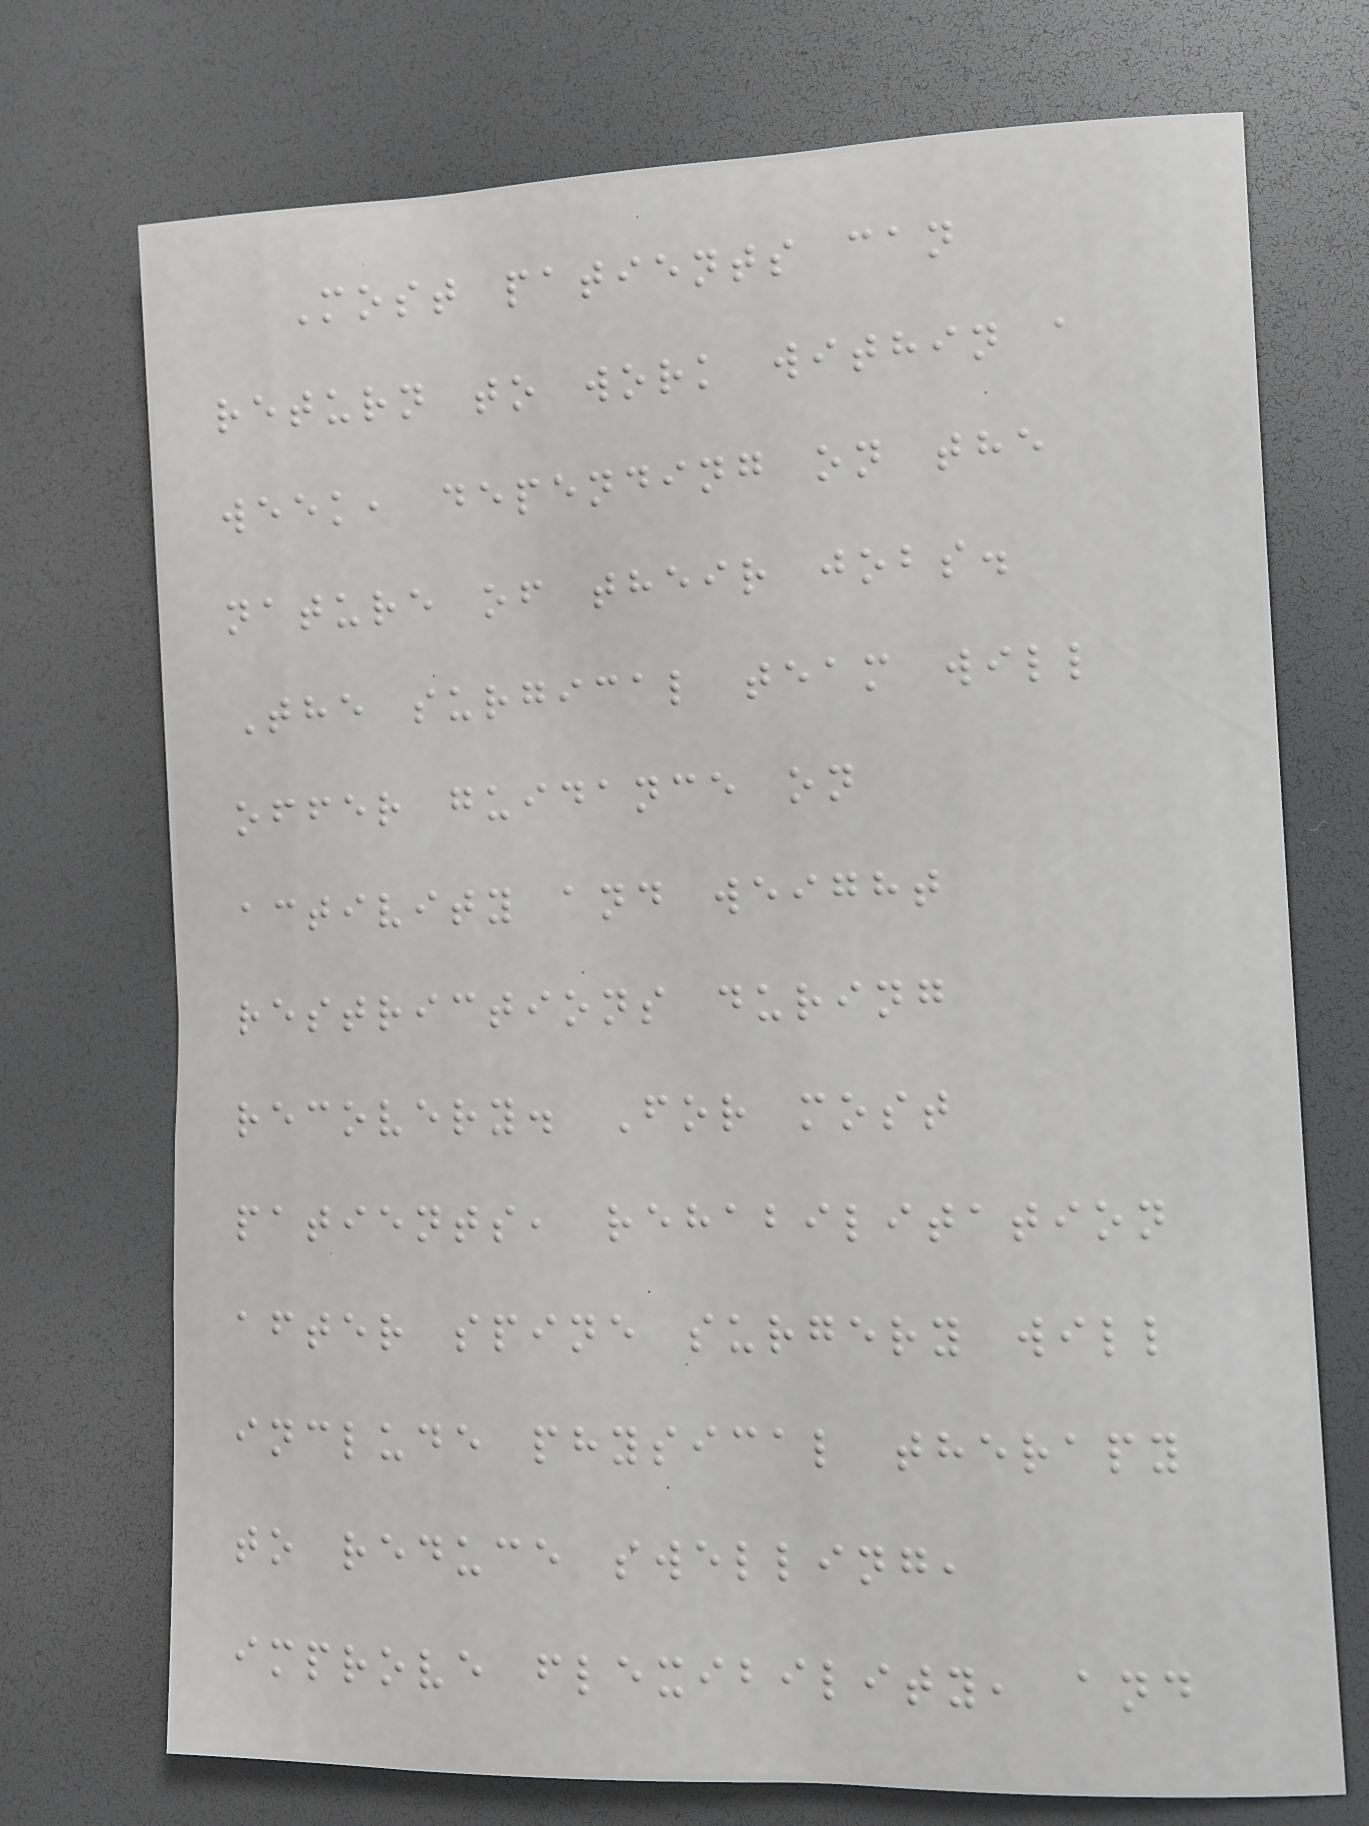Most patients can
return to work within a
week, depending on the
nature of their jobs.
The surgical team will
offer guidance on
activity and weight
restrictions during
recovery. For most
patients, rehabilitation
after spine surgery will
include physical therapy
to reduce swelling,
improve flexibility, and
